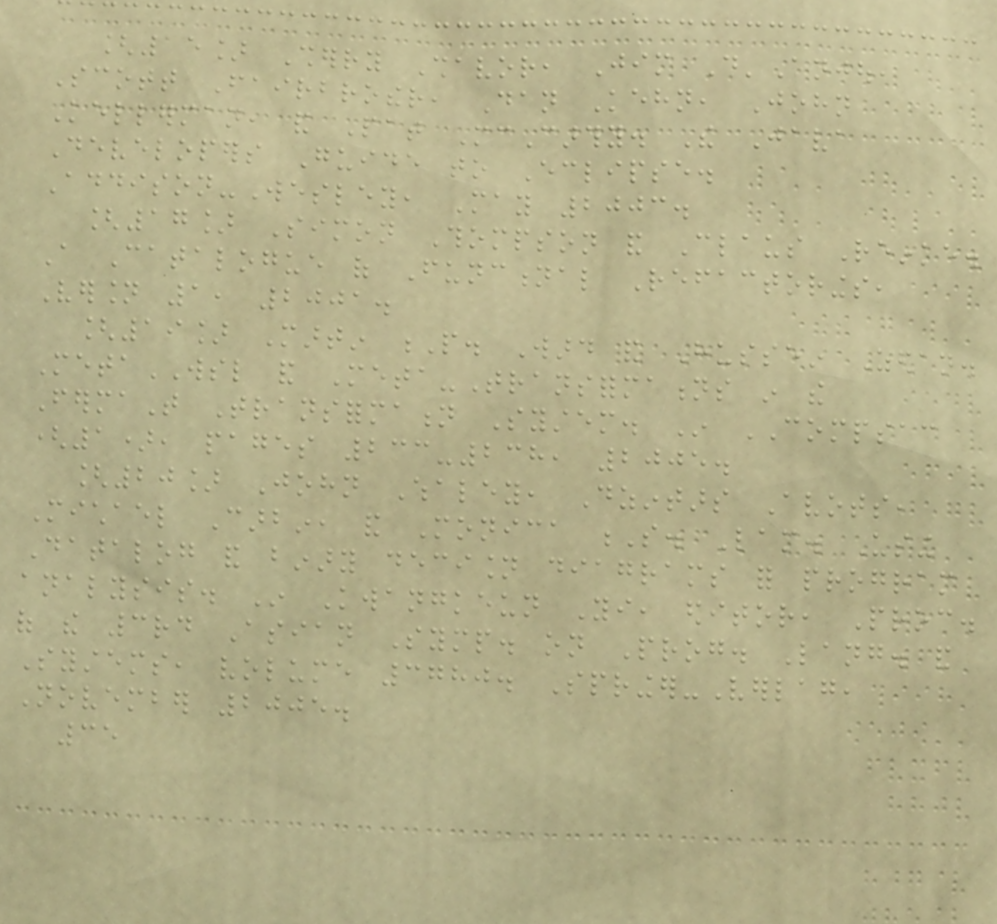[15] Sherry Shavor, Jim D'Anjou,
Scott Fairbrother, Dan Kehn, John
Kellerman, and Pat McCarthy. The Java
Developers Guide to Eclipse.
Addison-Wesley, May 2003.
[17] Simon Thompson and Claus Reinke.
A Catalogue of Functional Refactorings,
Version 1, 2001.
[19] Martin P. Ward and Hussein Zedan.
MetaWSL and Meta-Transformations in the
FermaT Transformation System. In COMPSAC
(1), pages 233-238, 2005.
[20] John Whaley, Dzintars Avots,
Michael Carbin, and Monica S. Lam. Using
Datalog and binary decision diagrams for program
analysis. In Kwangkeun Yi, editor, Proc.
of the 3rd Asian Symp. on Prog. Lang. and
Systems, volume 3780. Springer-Verlag,
November 2005.
35
